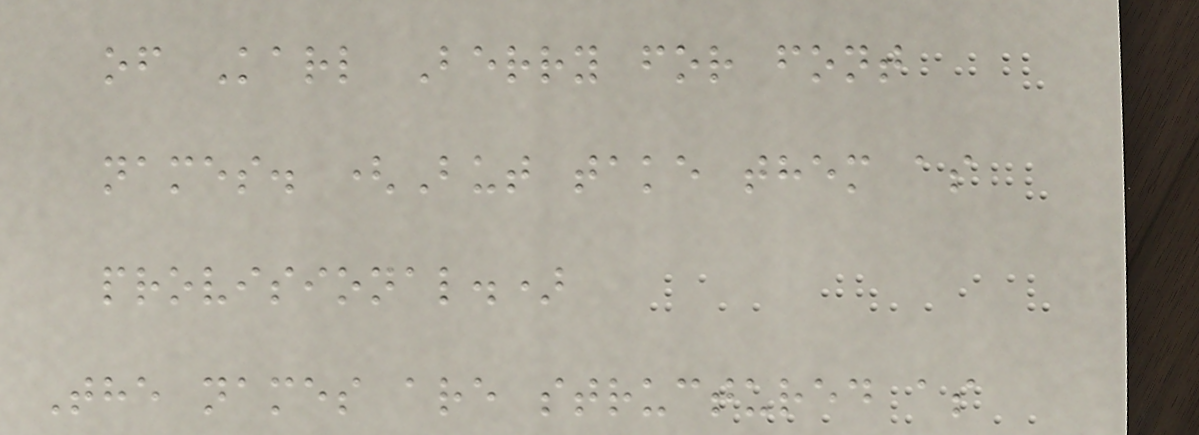of Karl Berry for font
names. (But take them as
provisional.)
The names are structured as
